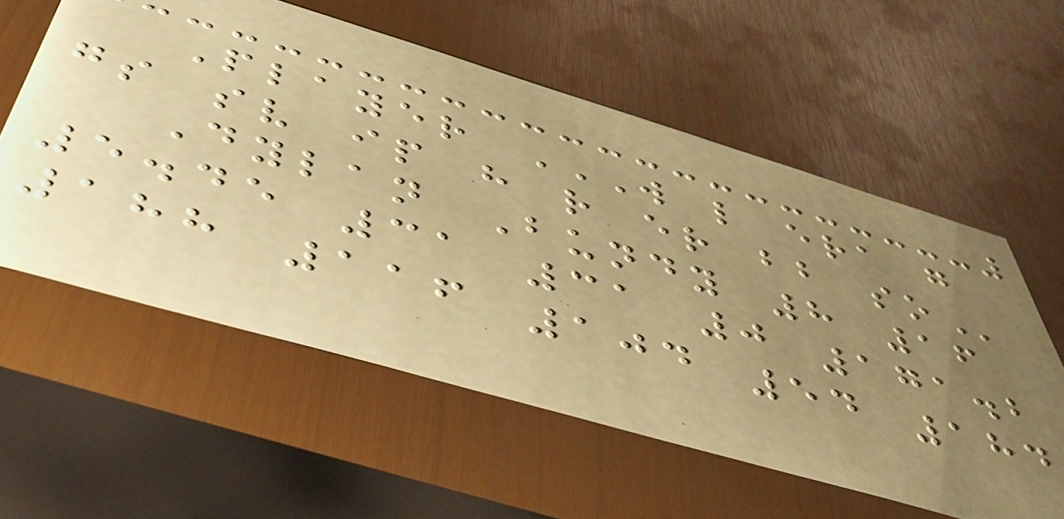Player W L ERA G
GS SV IP H R ER BB SO
Dylan Bundy 8 16
5.45 31 31 0 171.2
188 116 104 54 184
